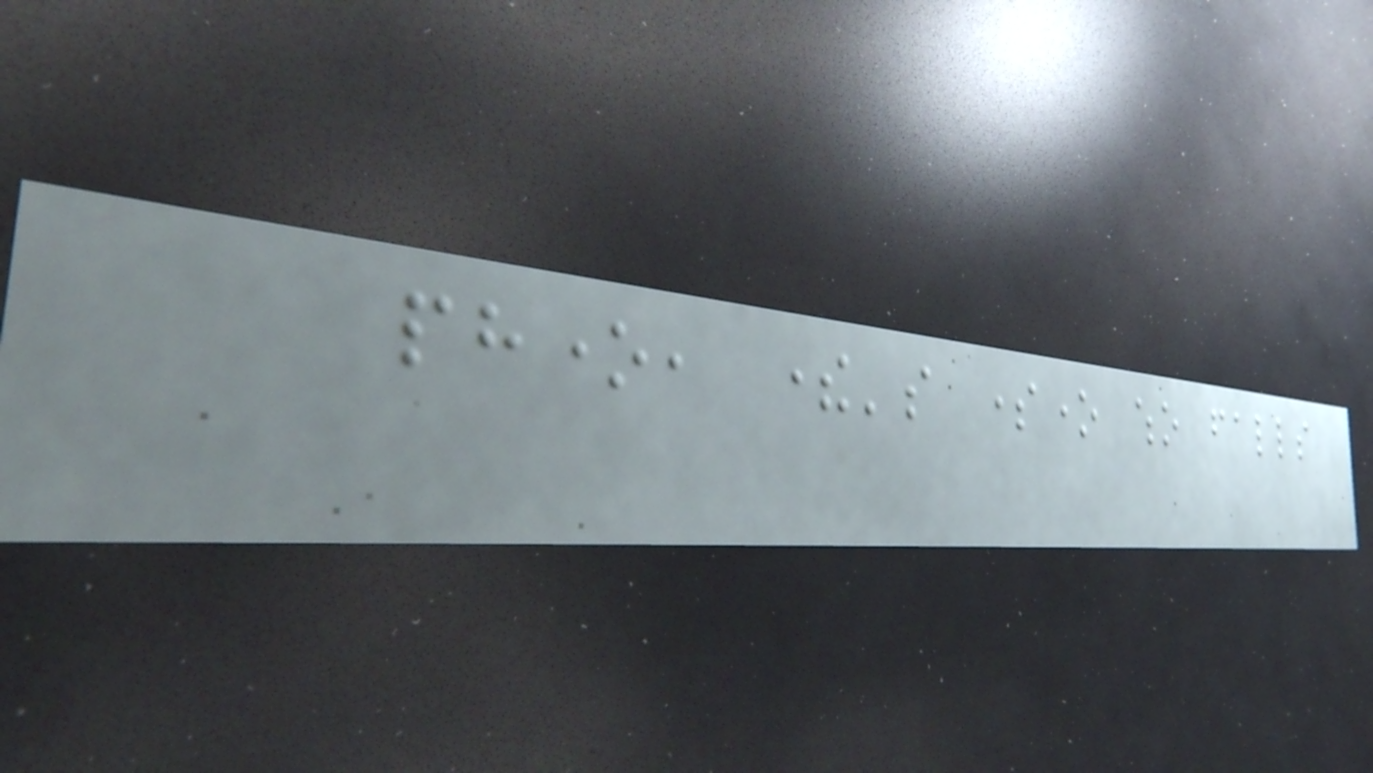phone, there's someone who falls
